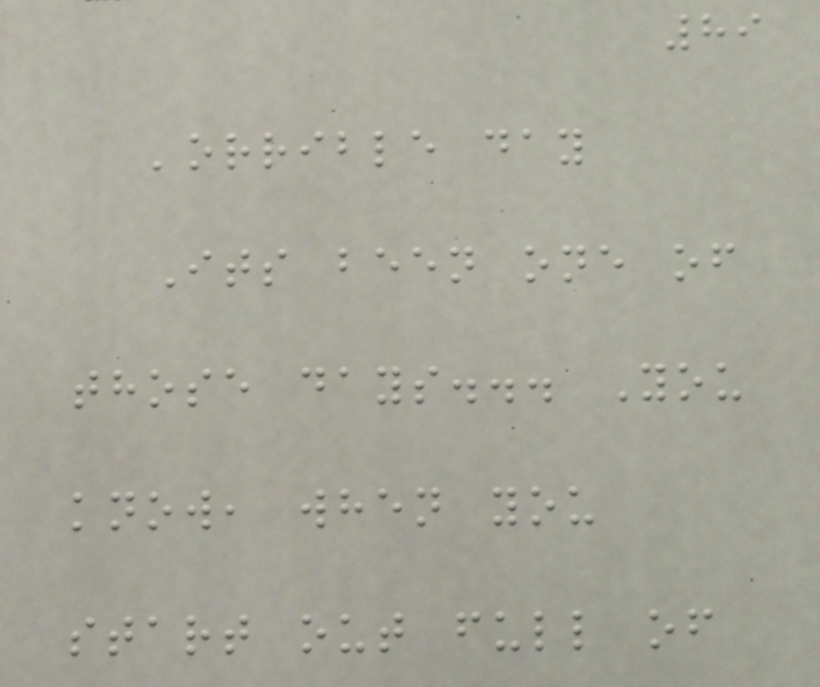89
'orrible day
Its been one of
those days... You
know, when you
start out full of
